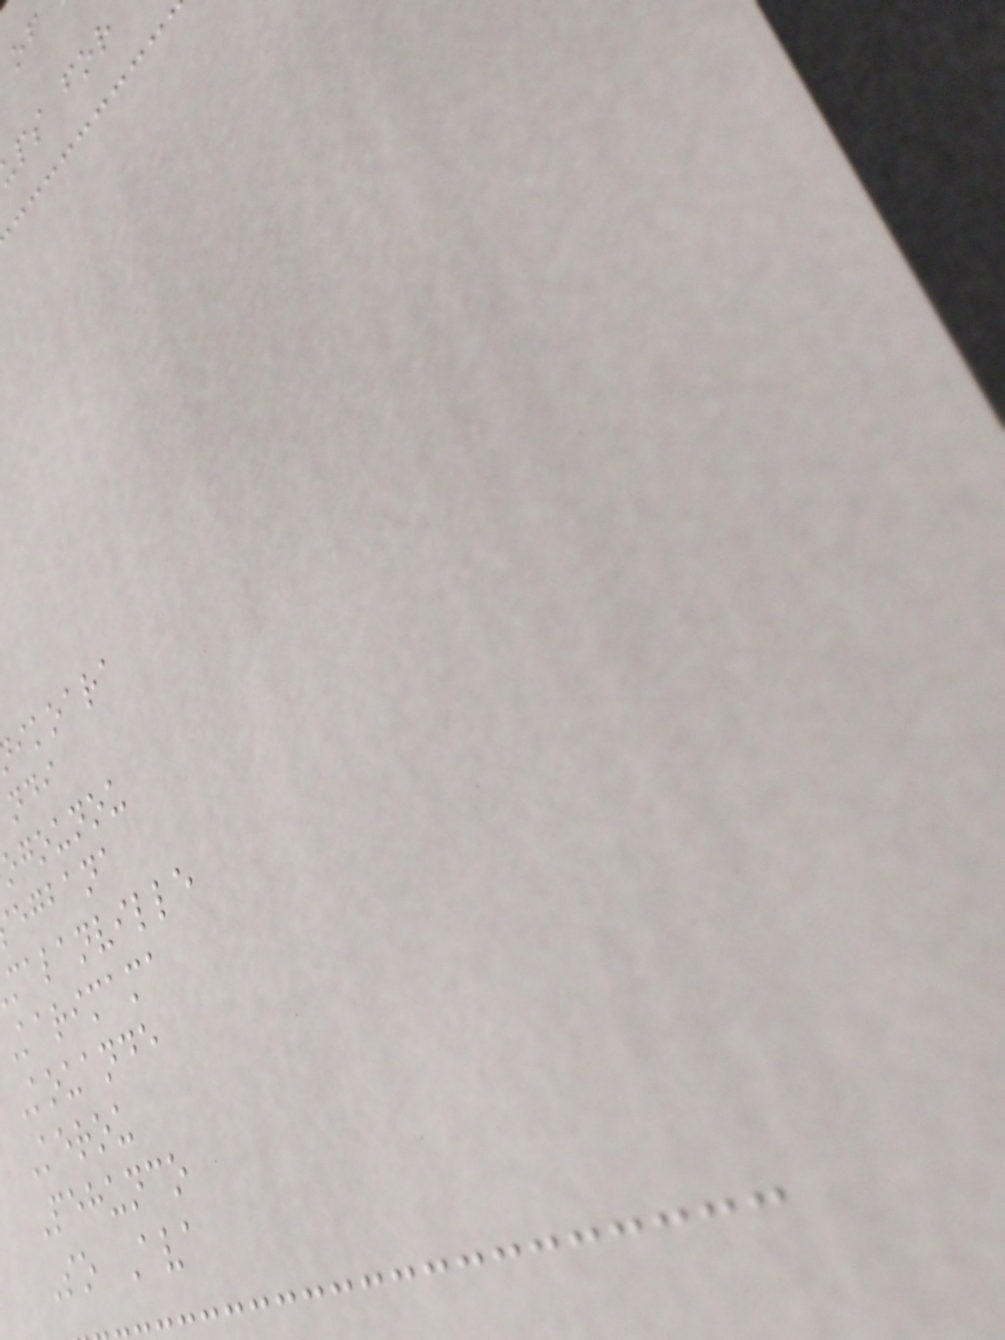ps for
ikoara
ogounou
egbana
malanville
karimama
Kouande
Kerou
Pehunco
So Ava
